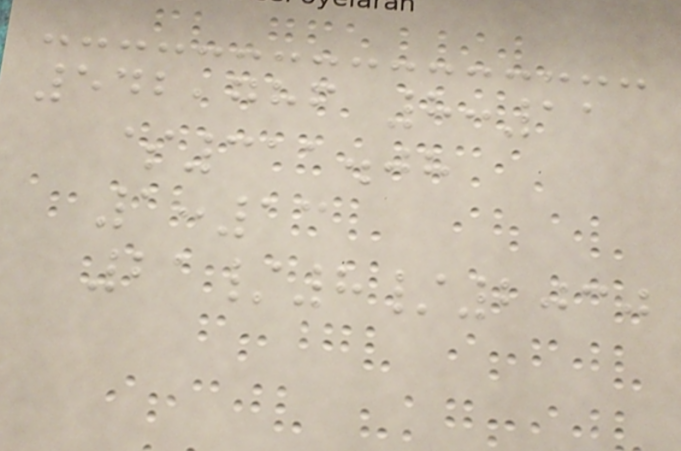542,786 8:11
$311.08
1:13
21/8/2030
